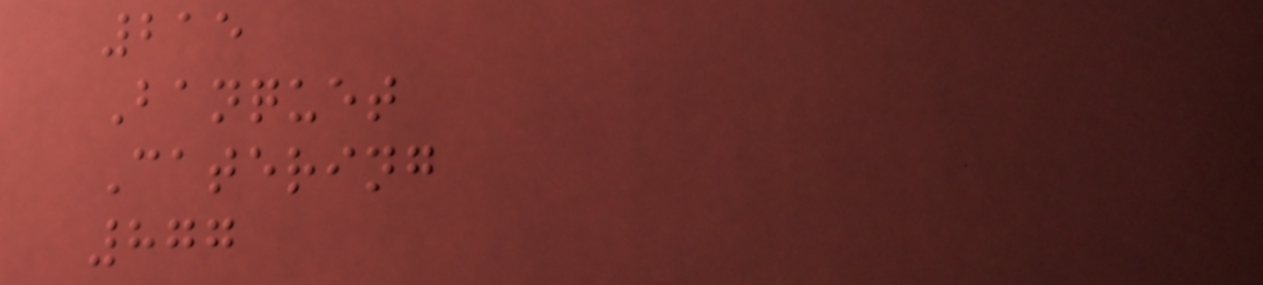215
Banquet
Catering
877
